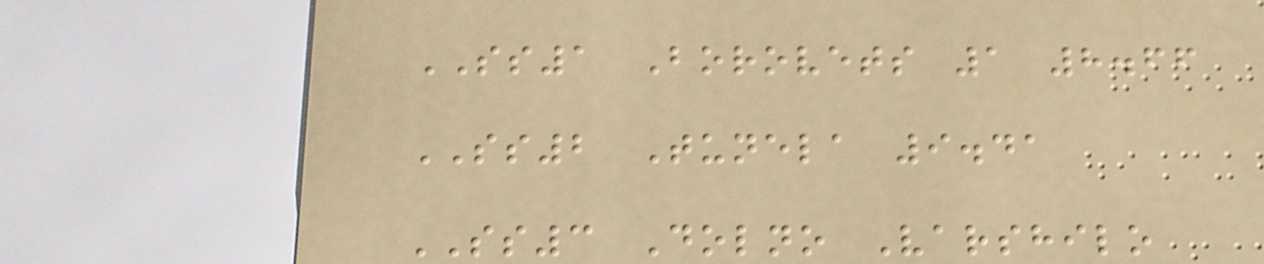SS1 Borovets 1 8.66
SS2 Tunela 9.41
SS3 Dolno Varshilo
